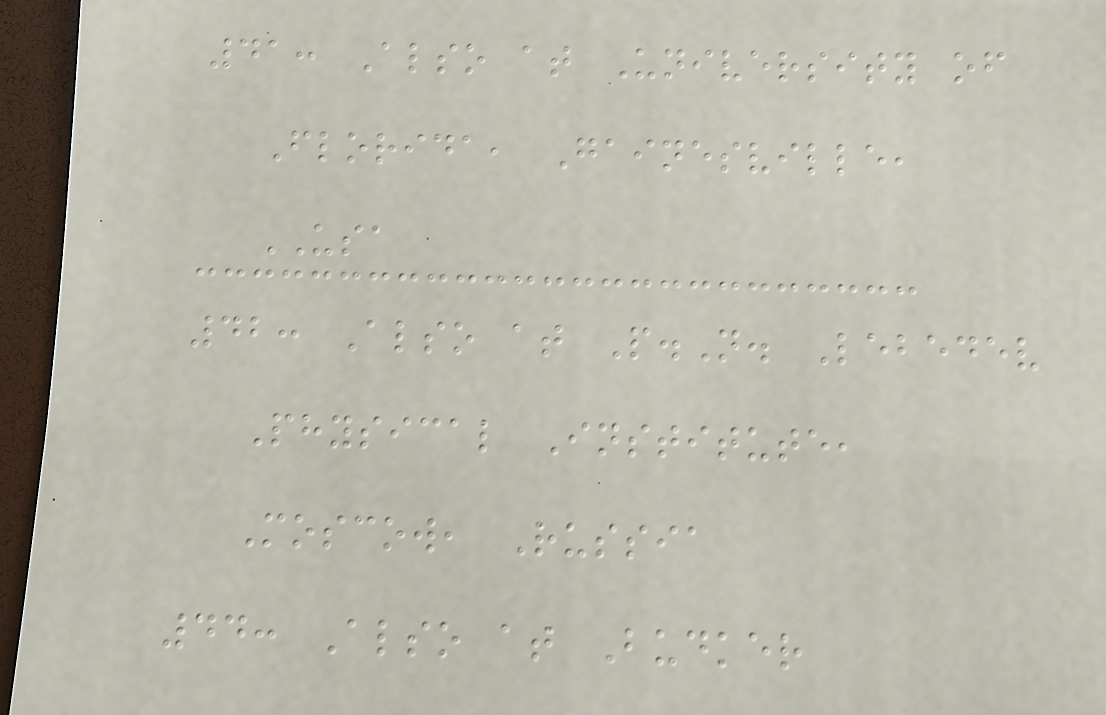41: Also at University of
Florida, Gainesville,
USA
42: Also at P.N. Lebedev
Physical Institute,
Moscow, Russia
44: Also at Budker
